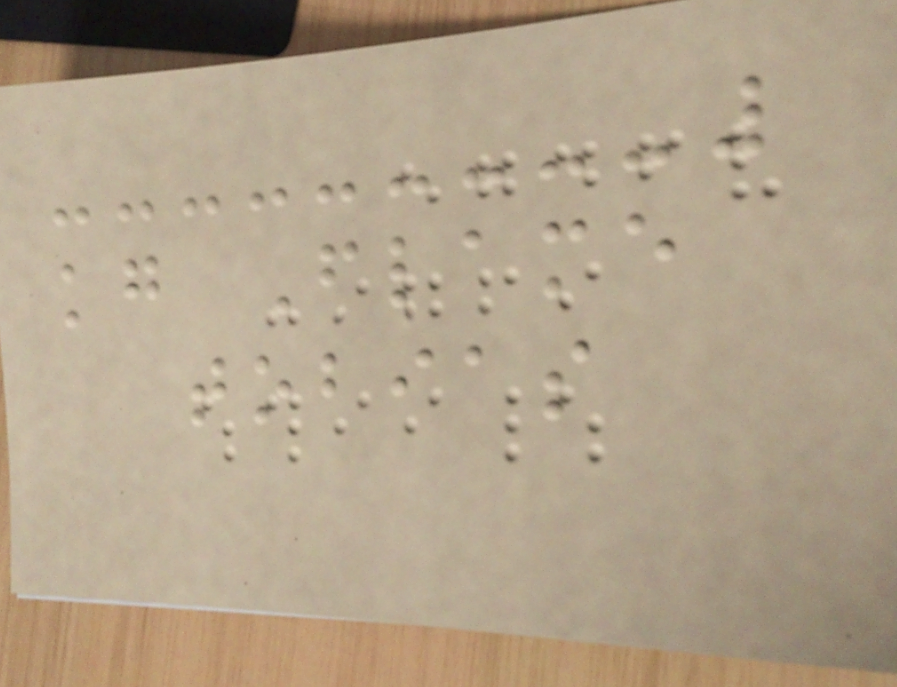kg Flame
tobias
